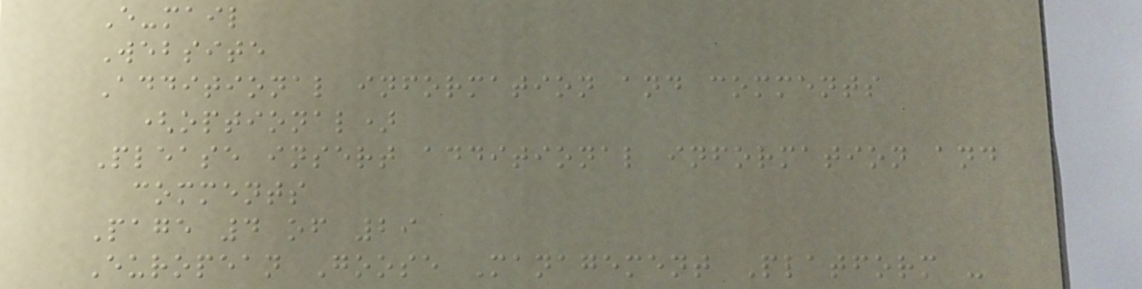E-mail
Website
Additional information and comments
(optional)
Please insert additional information and
comments
Page 4 of 29
European Goose Management Platform -
